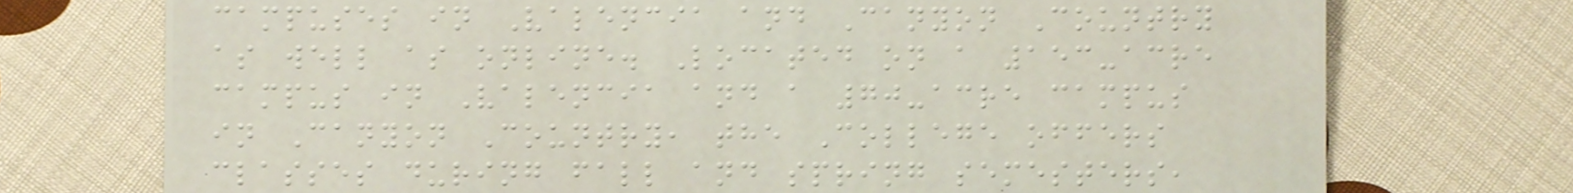campuses in Valencia and Canyon Country
as well as online. Located on a 153-acre
campus in Valencia and a 70-acre campus
in Canyon Country, the College offers
classes during fall and spring semesters,
